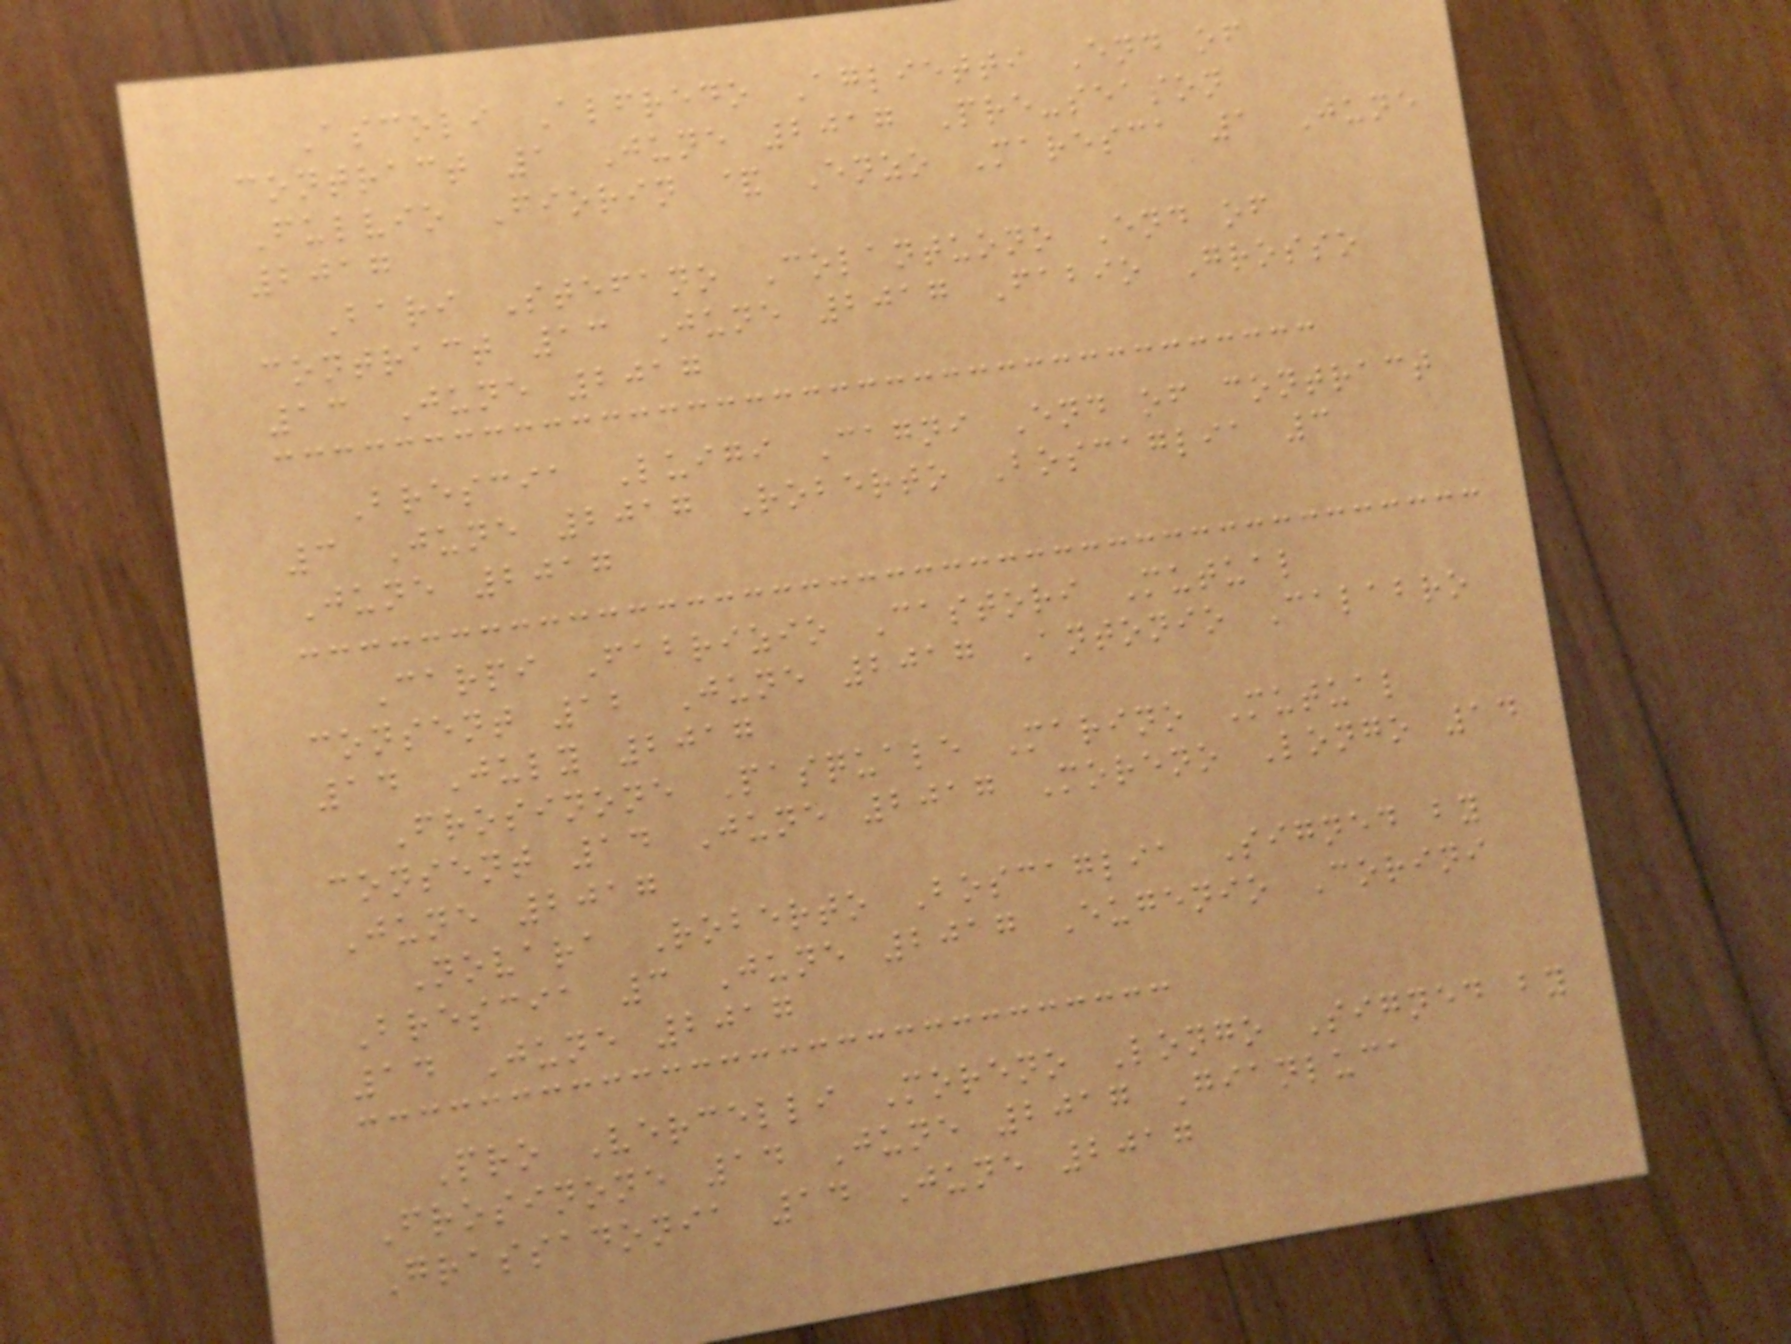Ascoli Alfredo Aglietti End of
contract 1 June 2017 Pre-season
Fulvio Fiorin & Enzo Maresca 1 June
2017
Bari Stefano Colantuono End of
contract 13 June 2017 Fabio Grosso
13 June 2017
Brescia Luigi Cagni End of contract
3 June 2017 Roberto Boscaglia 3
June 2017
Carpi Fabrizio Castori Mutual
consent 12 June 2017 Antonio Calabro
14 July 2017
Frosinone Pasquale Marino Mutual
consent 14 June 2017 Moreno Longo 14
June 2017
Novara Roberto Boscaglia Signed by
Brescia 3 June 2017 Eugenio Corini
14 June 2017
Pro Vercelli Moreno Longo Signed by
Frosinone 14 June 2017 Gianluca
Grassadonia 14 June 2017
